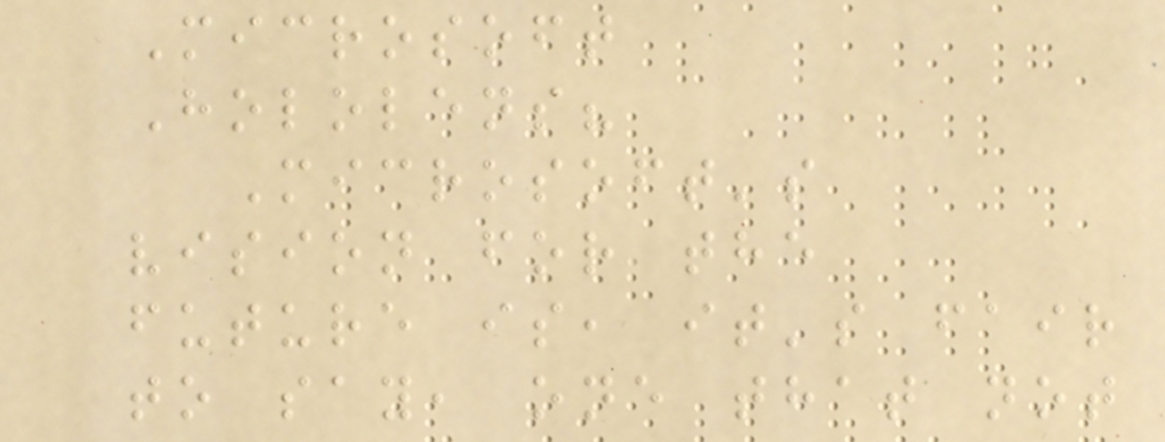Microsoft
Hololens?
Microsoft's
vision for the
future is, it's fair
to say, one that not
